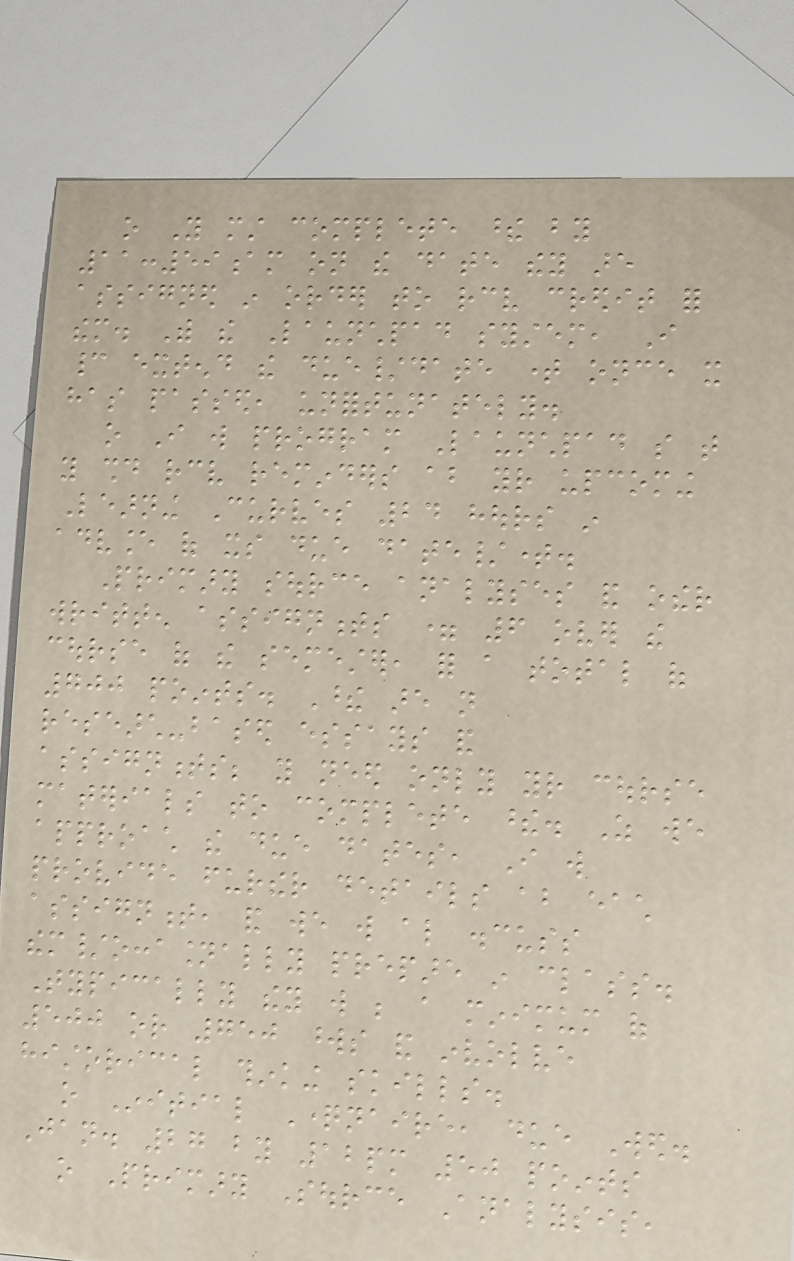o You must complete these by
11:59am on the date they are
assigned in order to receive credit for
them. With the Launchpad system, I
cannot extend the due/date time once it
has passed, unfortunately.
o I will program Launchpad so that
you should receive reminders about your upcoming
Learning Curves 24 hours in
advance of its due date/time.
Primary source analyses and other
written assignments = 6 over the
course of the semester, for a total of
700 points. These are not
research-based essays and
assignments; you need only your course
materials to complete these. As we
approach the due dates, I will
provide further details about each
assignment, and we will also discuss
them/occasionally prepare in class.
Typically they will be a minimum of
500 or 750 words and involve
historical thinking skills.
o Initial Questionnaire, due Wed.
Jan. 27 by 12pm 50 points
o Primary Source Analysis,
